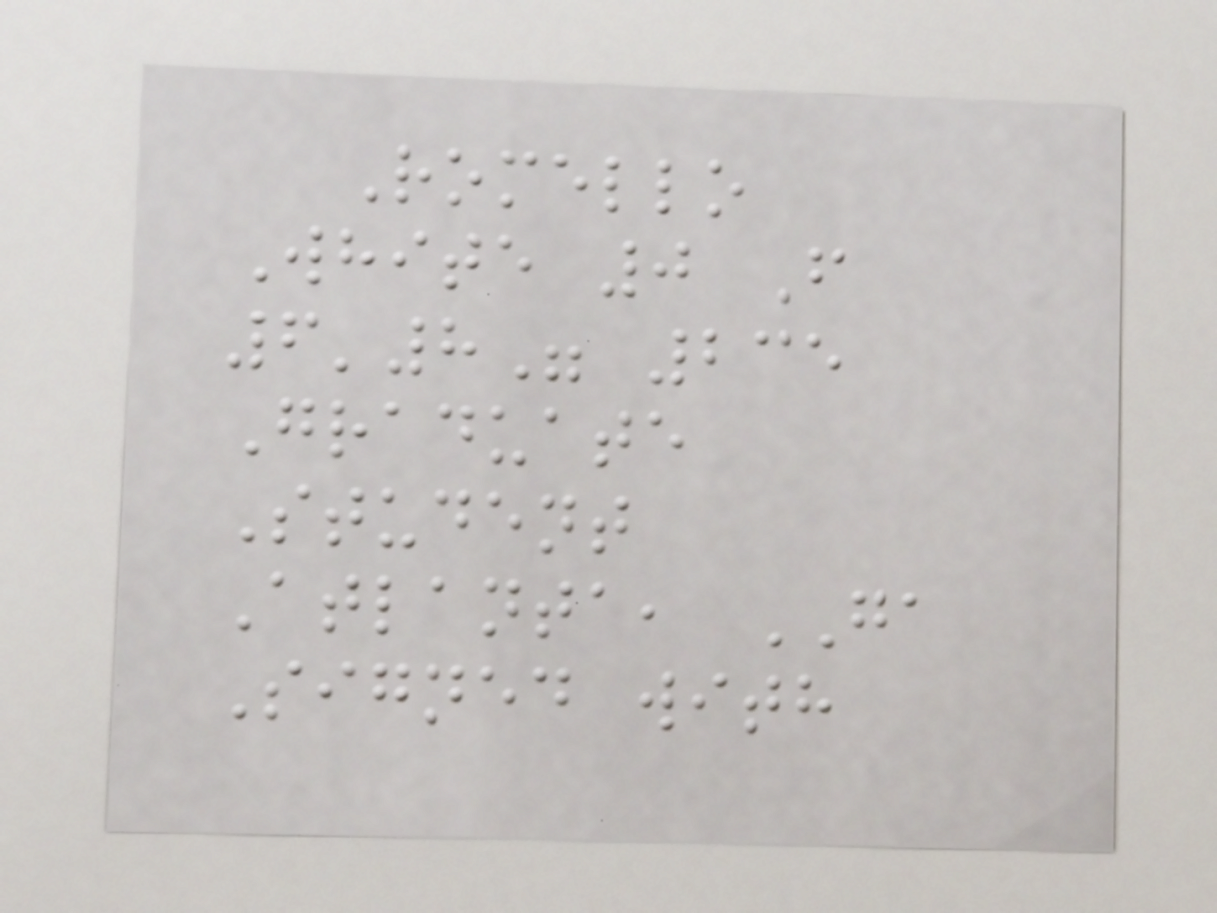Romello
White 0 F
6'8" 235
Graduate
Student
Atlanta, GA
Signed with
